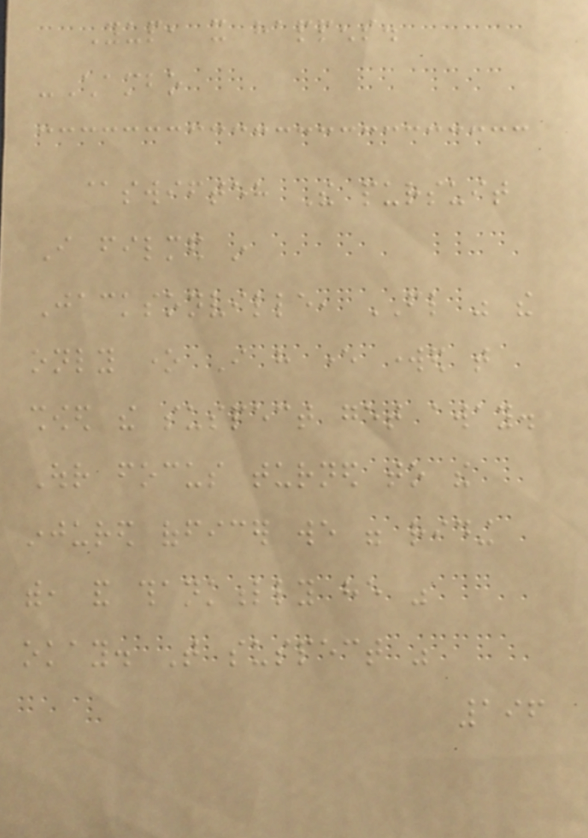Yup, it happens.
-Chambo
@swifteh The pursuit
I filmed in
Jacksonville, FL was the
only one I have ever worked that
showed the suspect get away.
Our focus turned to the
injured officer we were riding
with, and thankfully he was
okay. That suspect was
196
